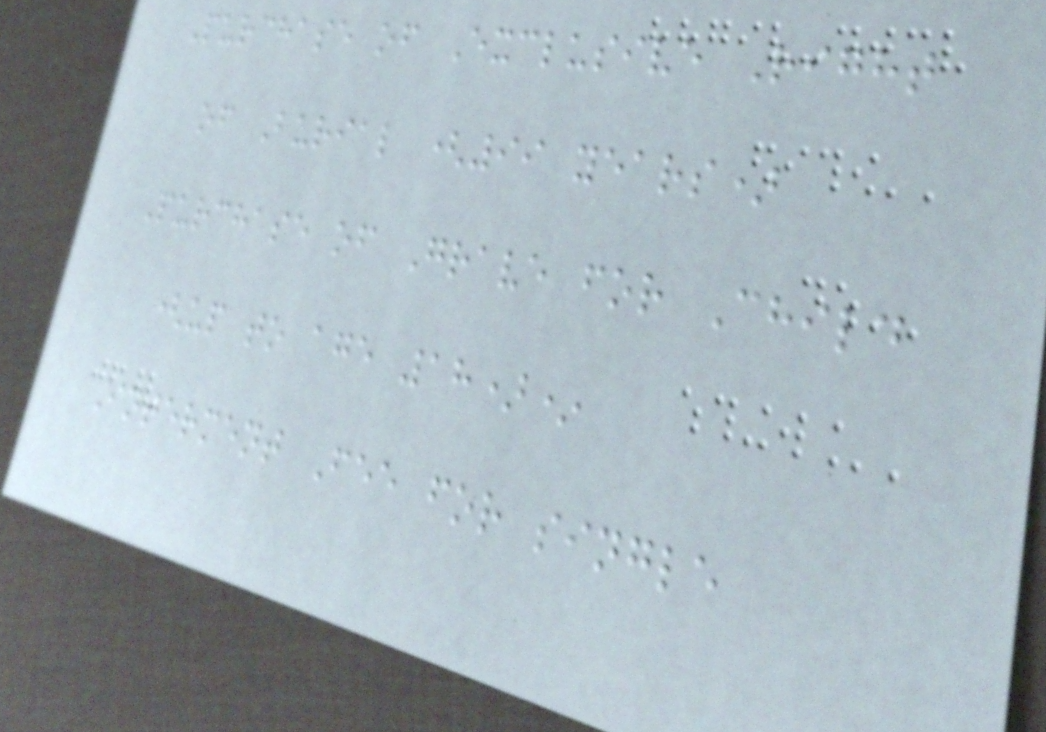Purchase of Exclusive Right
of Burial (99 years)
Purchase of Grave for Child
(up to age 18)*
Interment Fee for single
